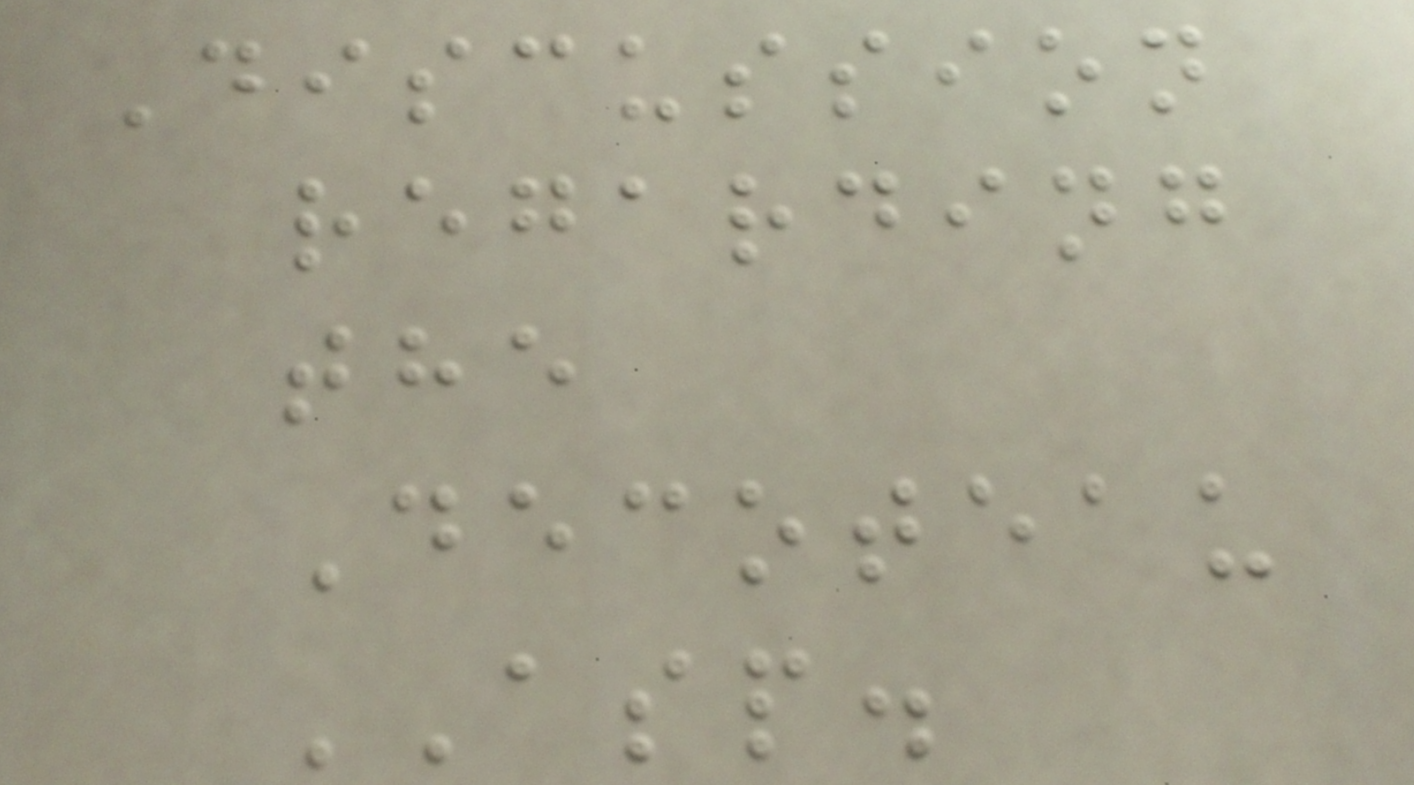Discussion
regarding
the
Decoteau
ASP.
